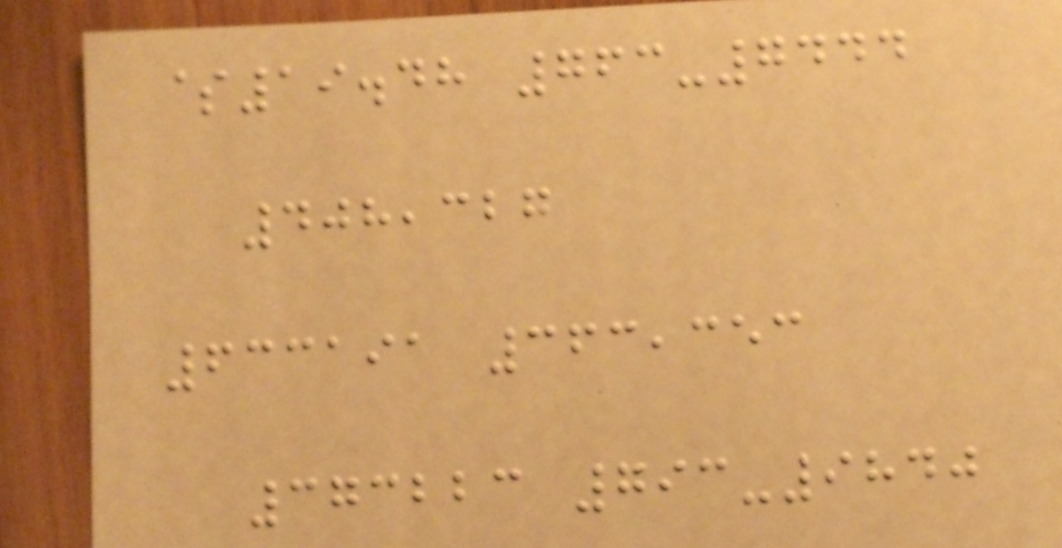$19.48 763-7444
408,327
633191 363,353
373223 793-9840
